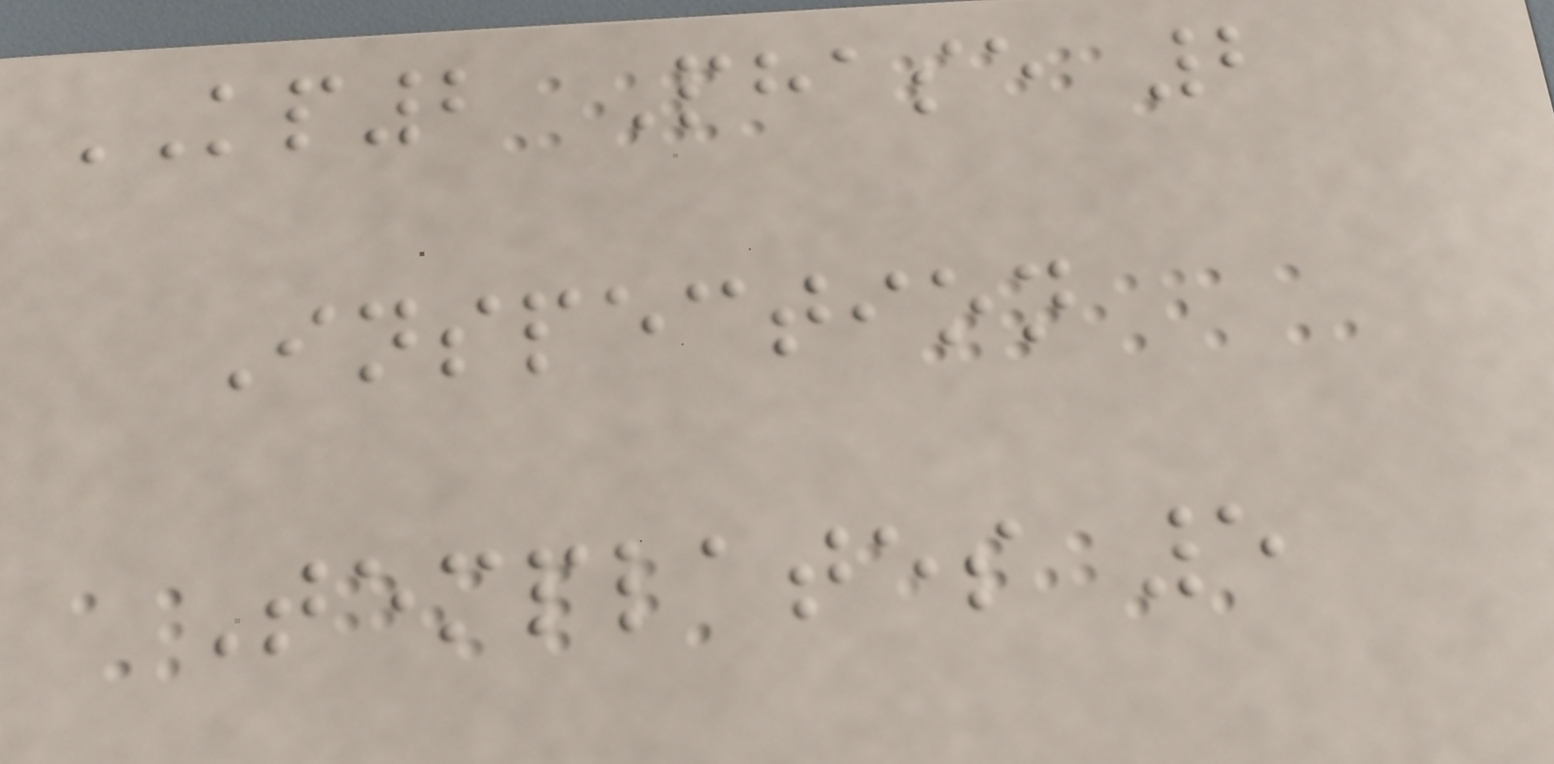KP2 Phase 2
Inspection
Templates 5
